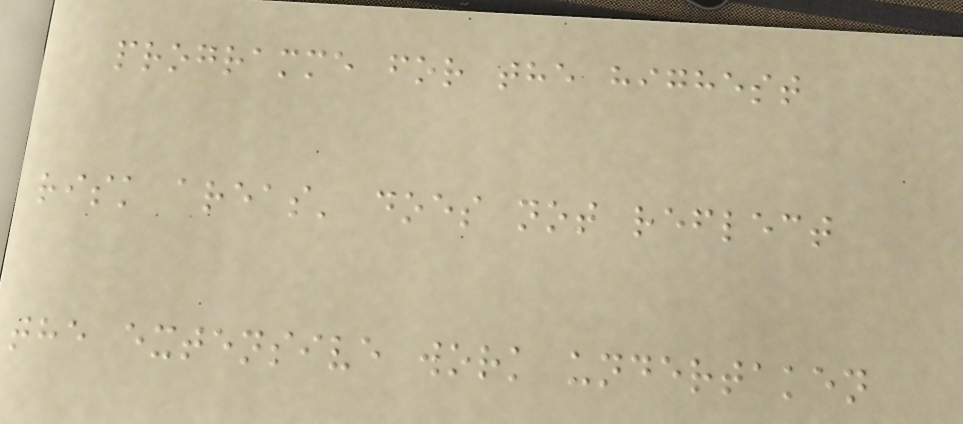programme for the highest
risk areas' does not reflect
the extensive work undertaken
